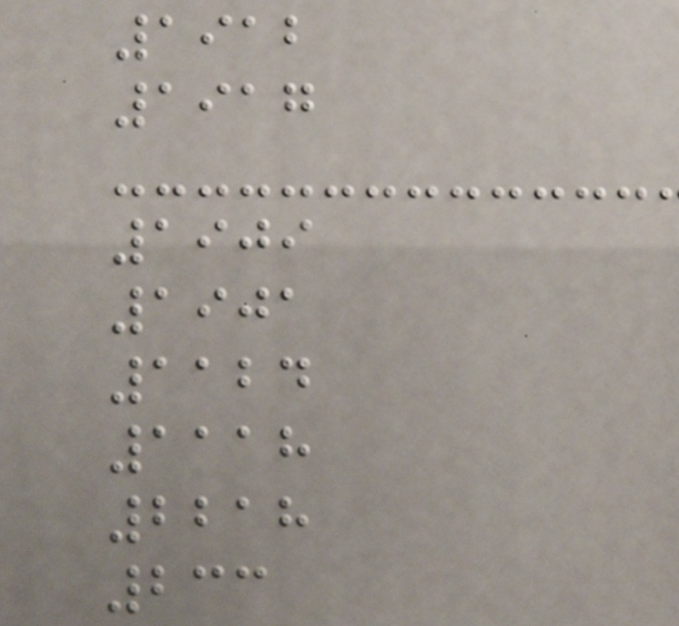1912
1917
1909
1901
1124
1118
2218
233
